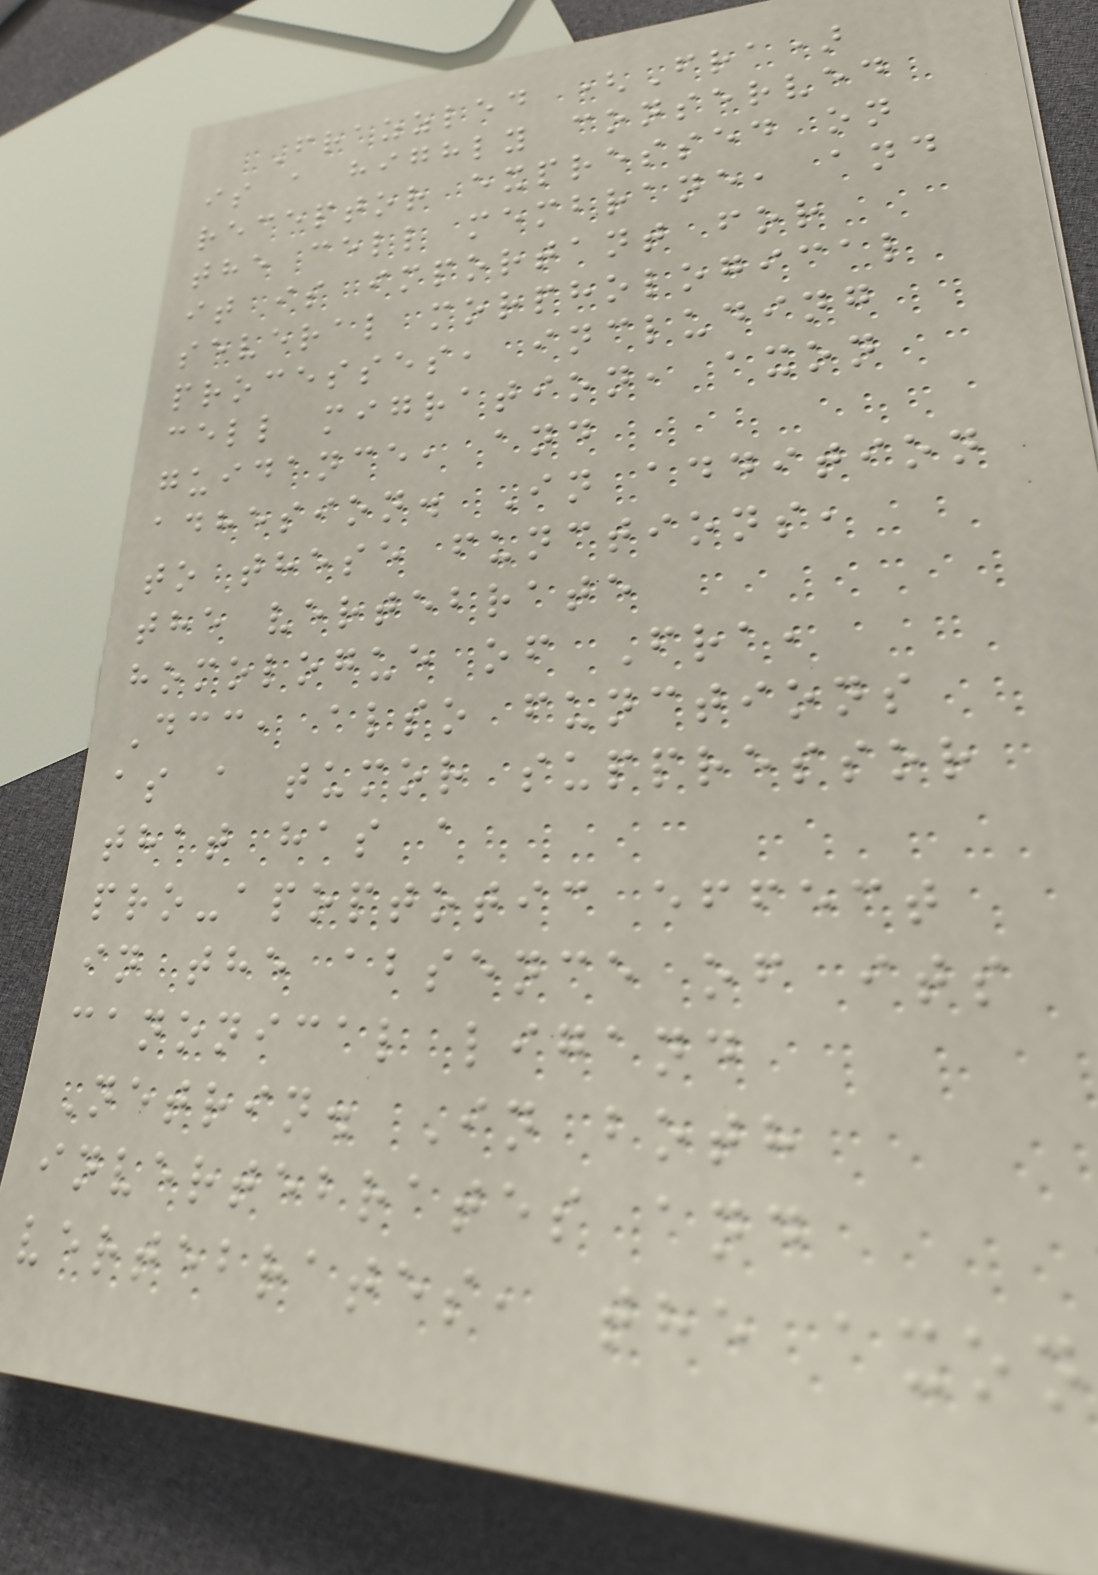Frazzled (Fra)
is a highly conserved
receptor expressed on
the cell membrane, and
it is important for
several morphological
processes, including
cell migration, axon
guidance, and
adhesion. In addition
to these functions,
the vertebrate
homologue of Fra,
Dcc, also functions
as a tumor suppressor
that has a
pro-apoptotic effect
in the absence of its
canonical ligand
Netrin. In both
invertebrates and
vertebrates, the axon
